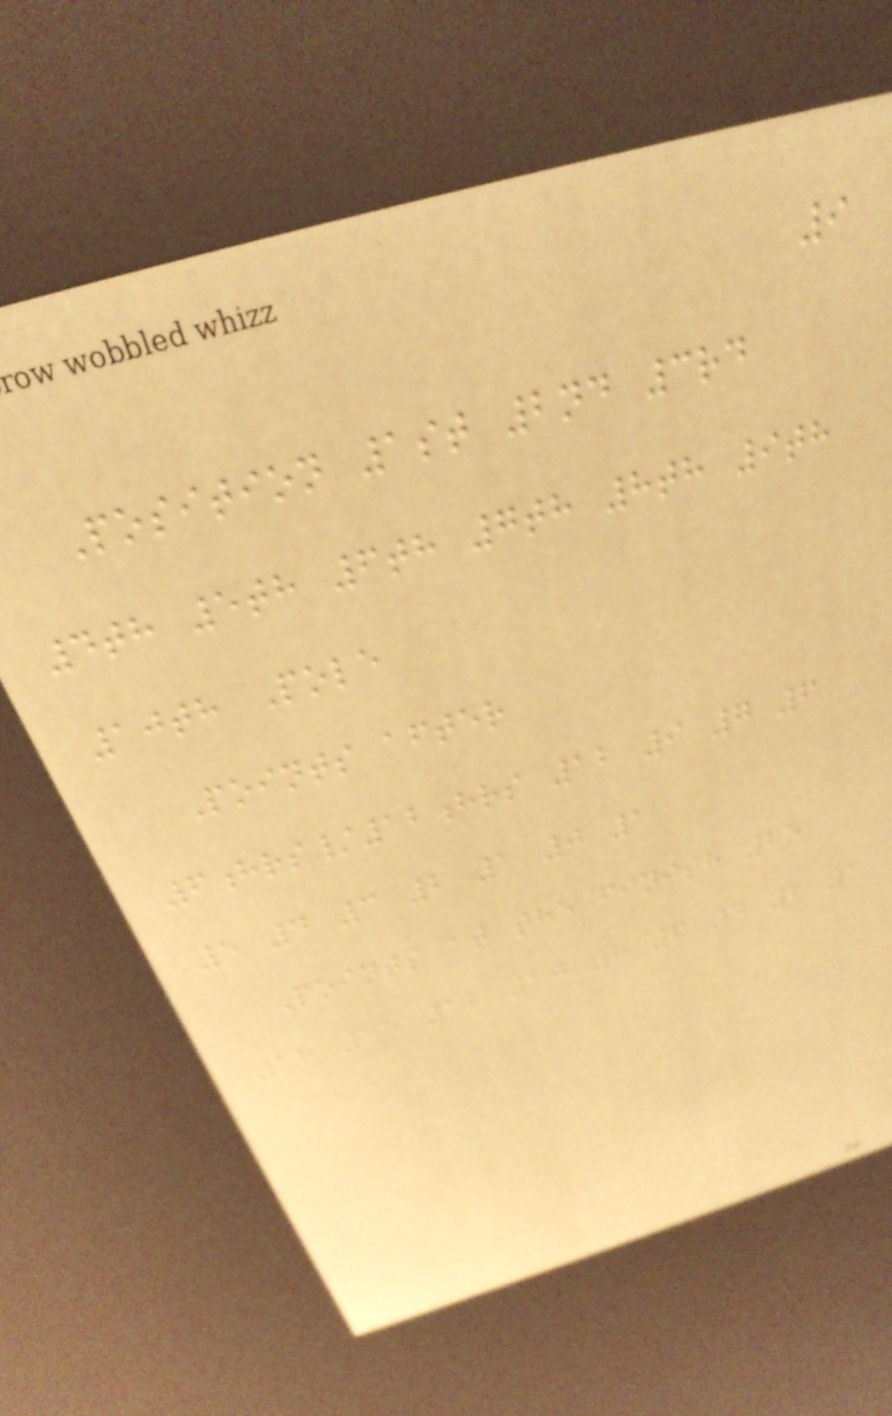9
Position 1st 2nd 3rd
4th 5th 6th 7th 8th 9th
10th Pole
Points after
6hrs/12hrs 12 9 7 6
5 4 3 2 1 0 1
Points at the finish 25
18 15 12 10 8 6 4 2 1
